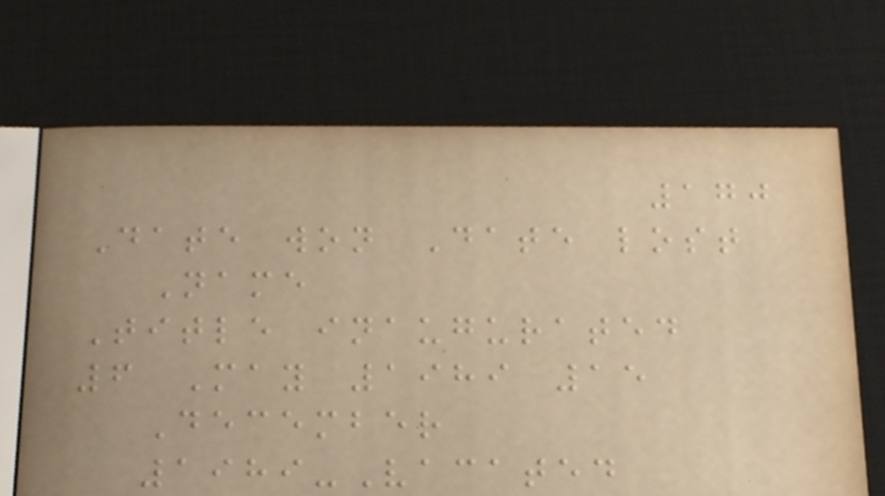170
Date won Date lost
Name
Title inaugurated
6 May 1989 15
December
1989-Vacated
